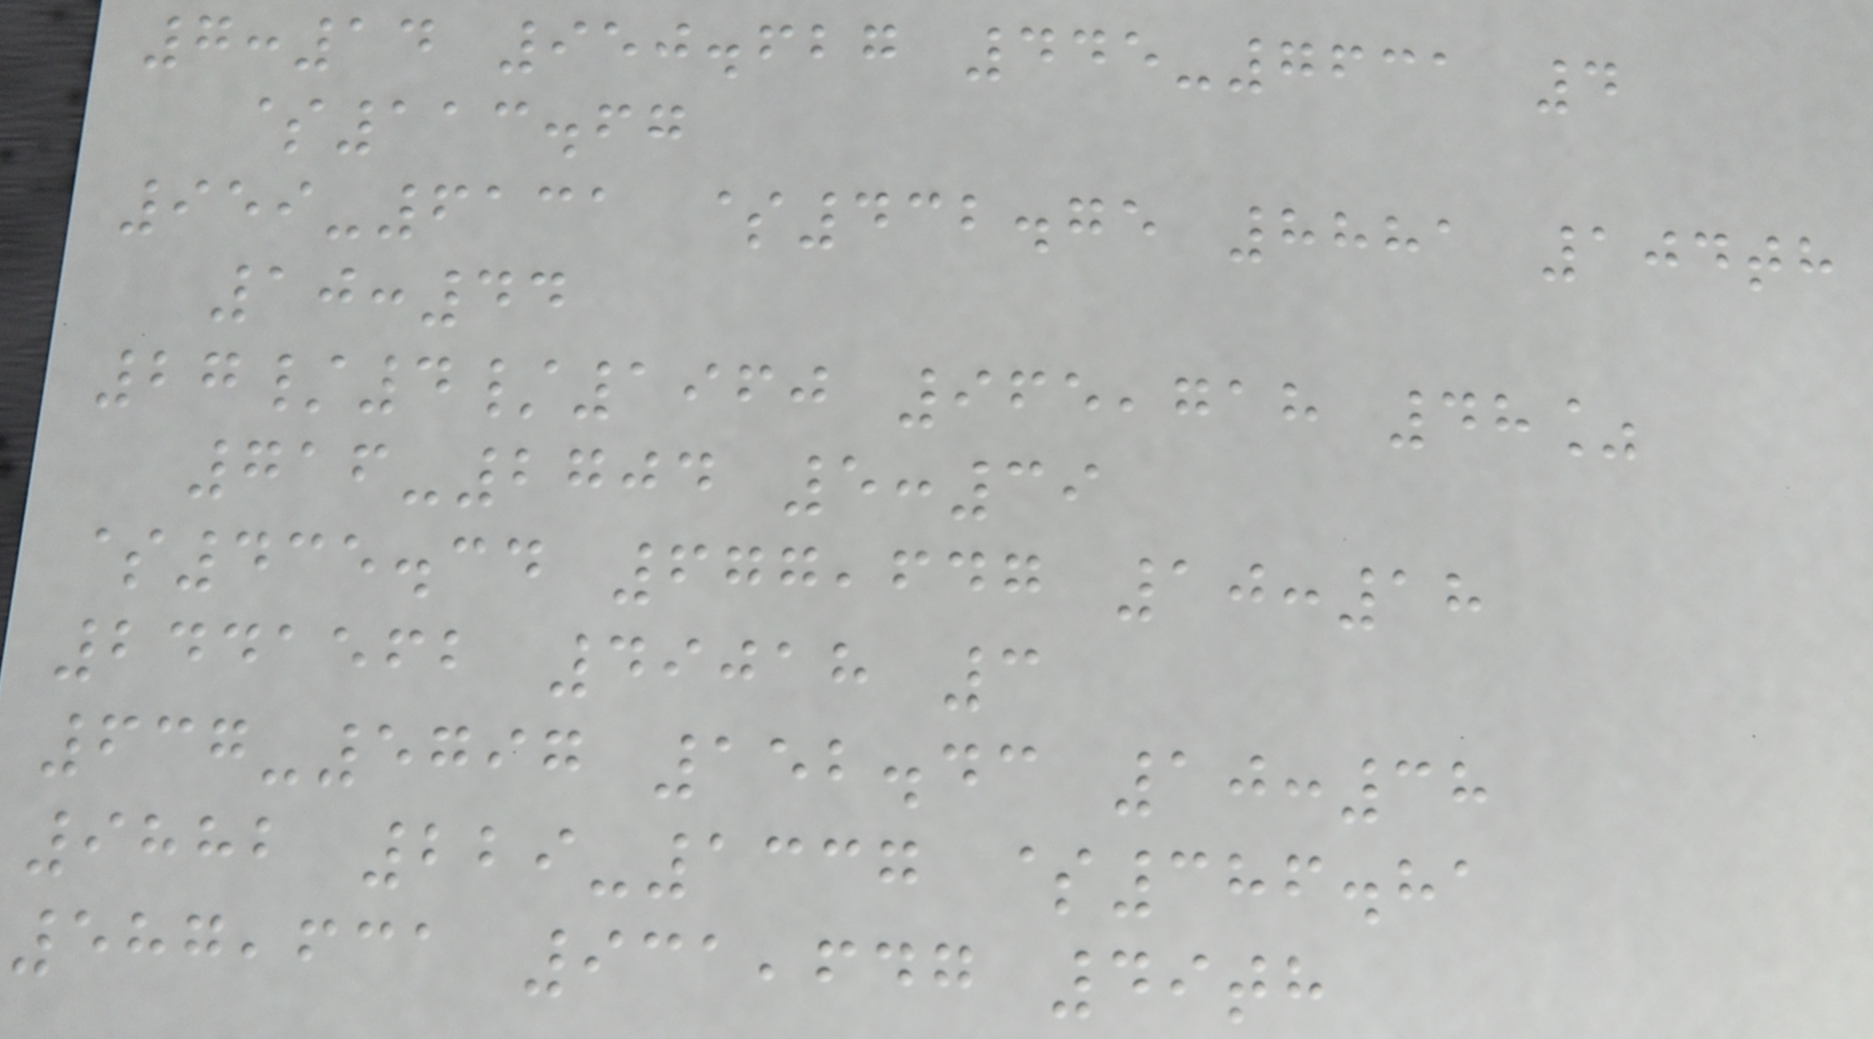7:14 950.627 445-7631 4
$113.67
959-6131 $432.75 8881 104th
10:44
27/4/1960 965,718 48%
716-2704 5:39
$435.34 677,647 10:18
2441562 49018 3
637-5797 152.43 10:38
9882 229-1337 $386.81
587,631 931,647 49th
